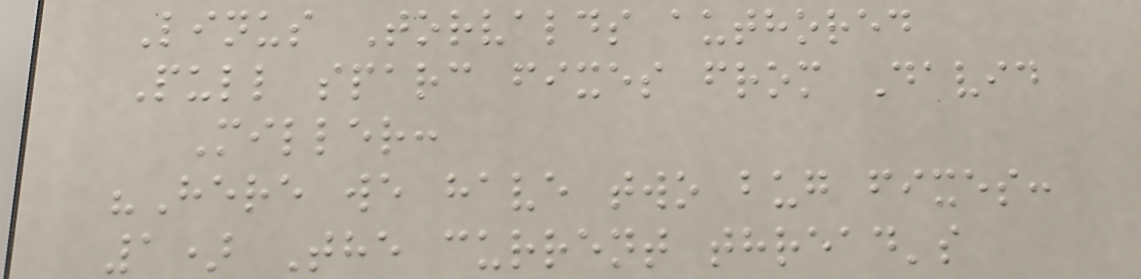Linus Torvalds authored
Pull sparc fixes from David
Miller:
"Here we have two bug fixes:
1) The current thread's
